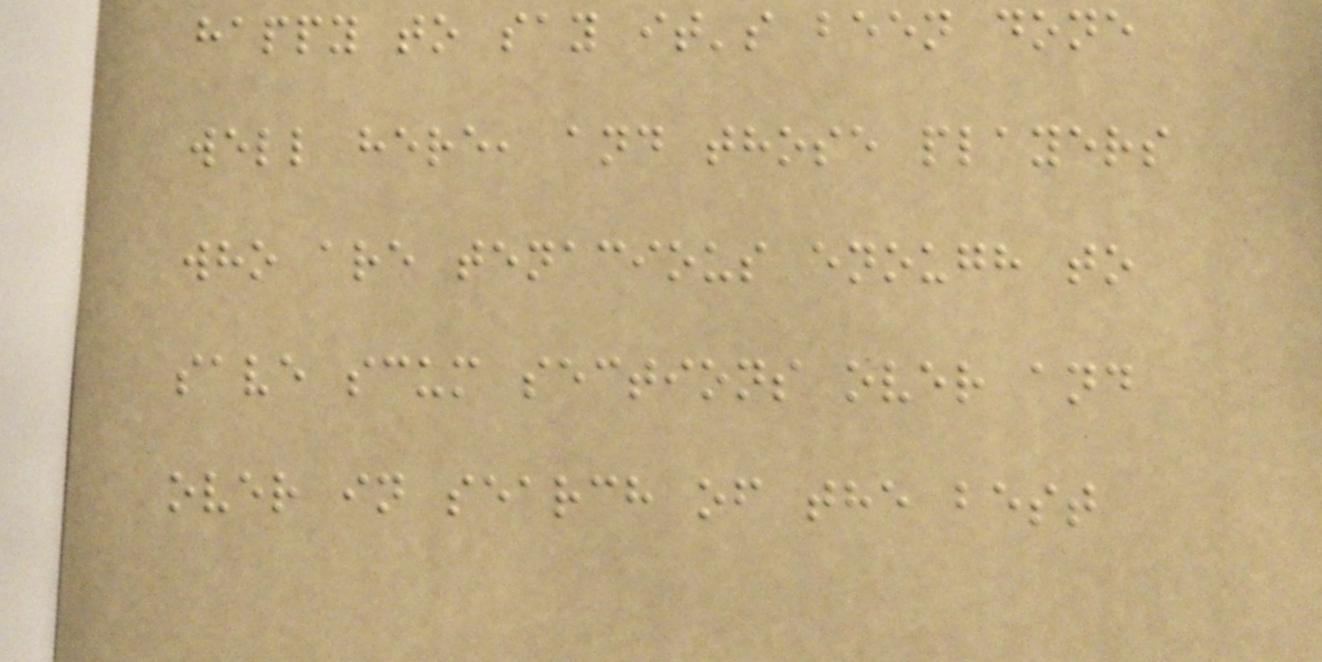happy to say it's been done
well here, and those players
who are tenacious enough to
save scum sections over and
over in search of the best
